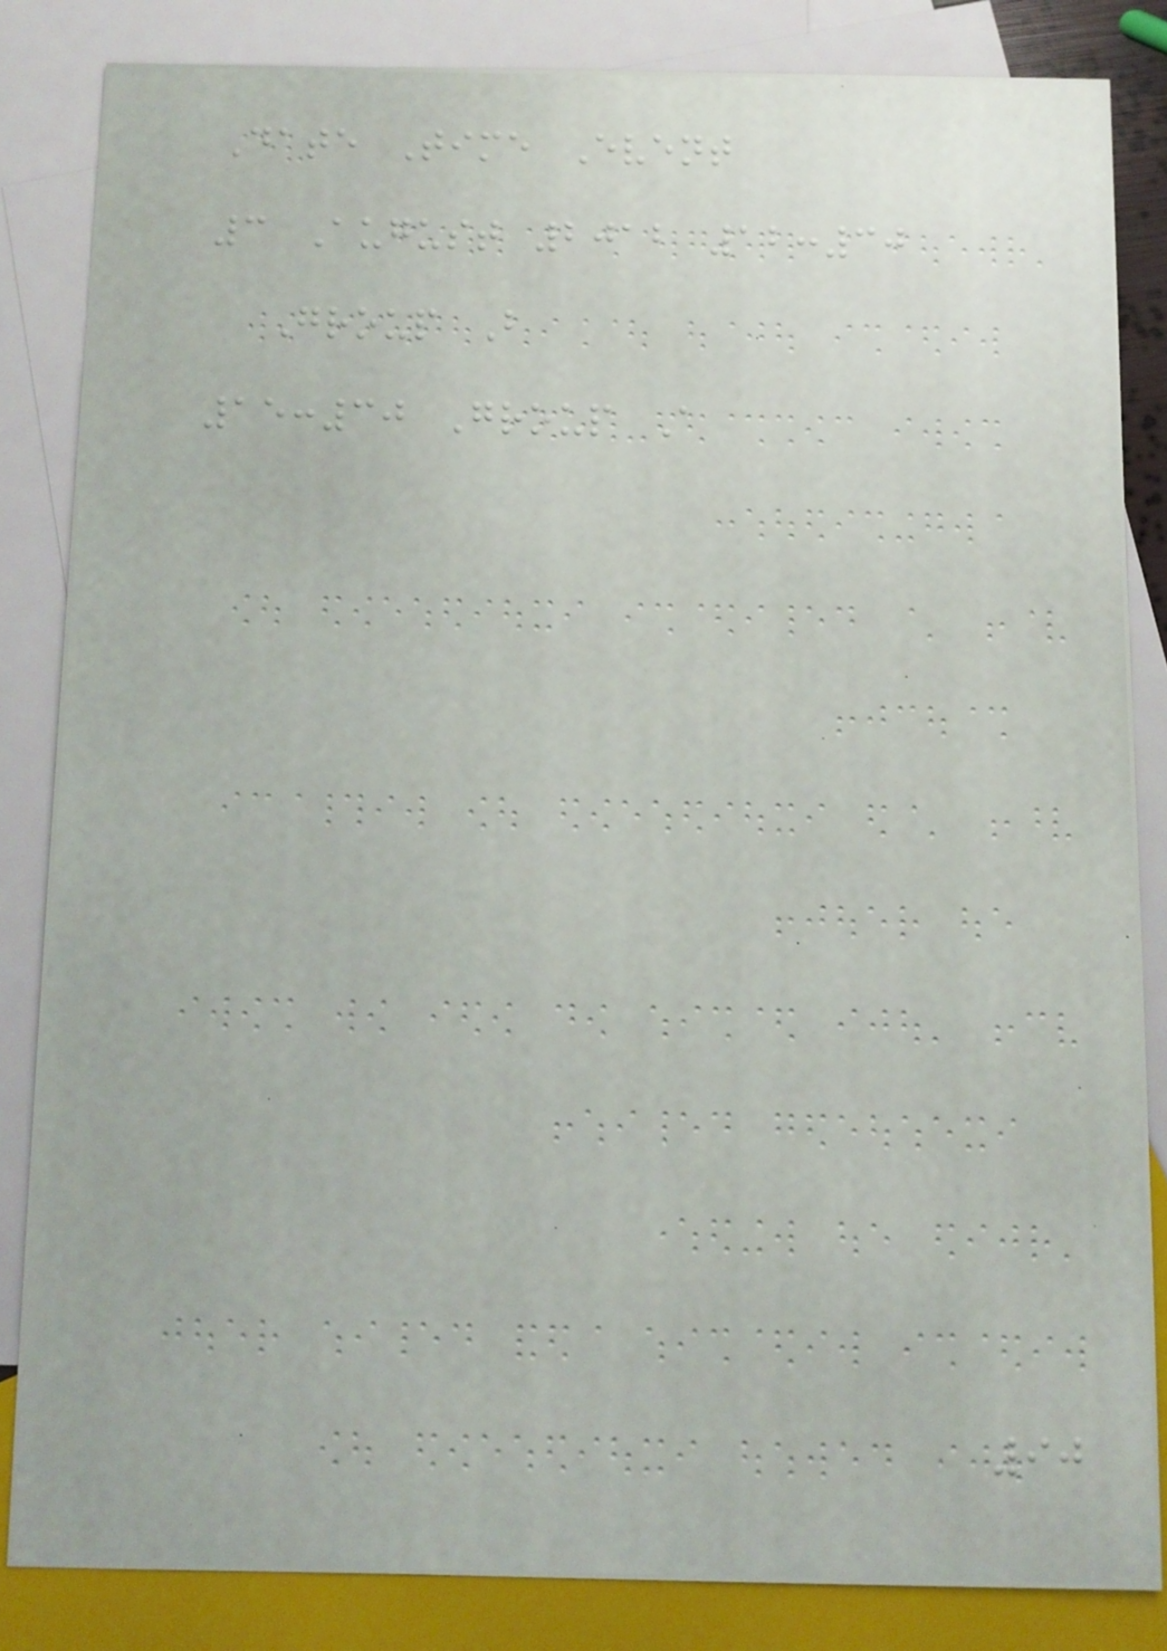Date Time Event
3 August 2012 12:30
Group B
15:30 Group A
90
